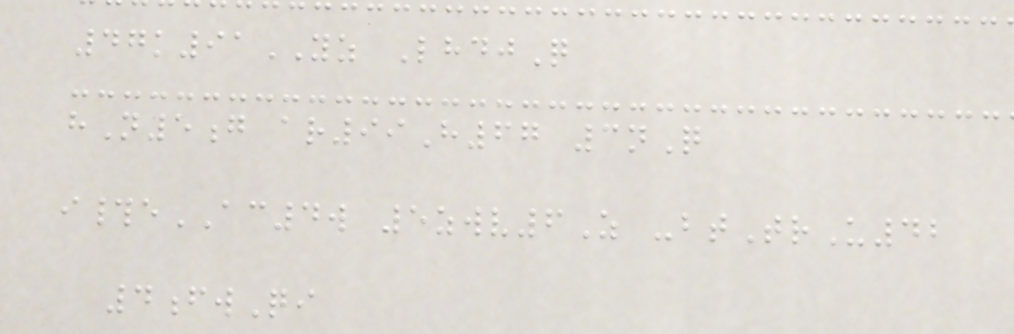47k91YZ LhdjQ
hN5g ar99H67 3nQ
i#eAC4w 5zwv6Z -btTrU42
4fwQi
